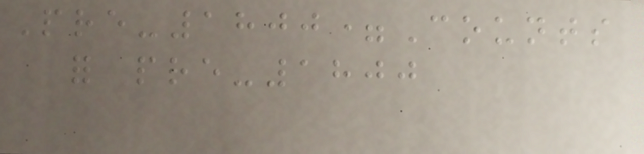Pre-1800=Counts
for pre-1800
